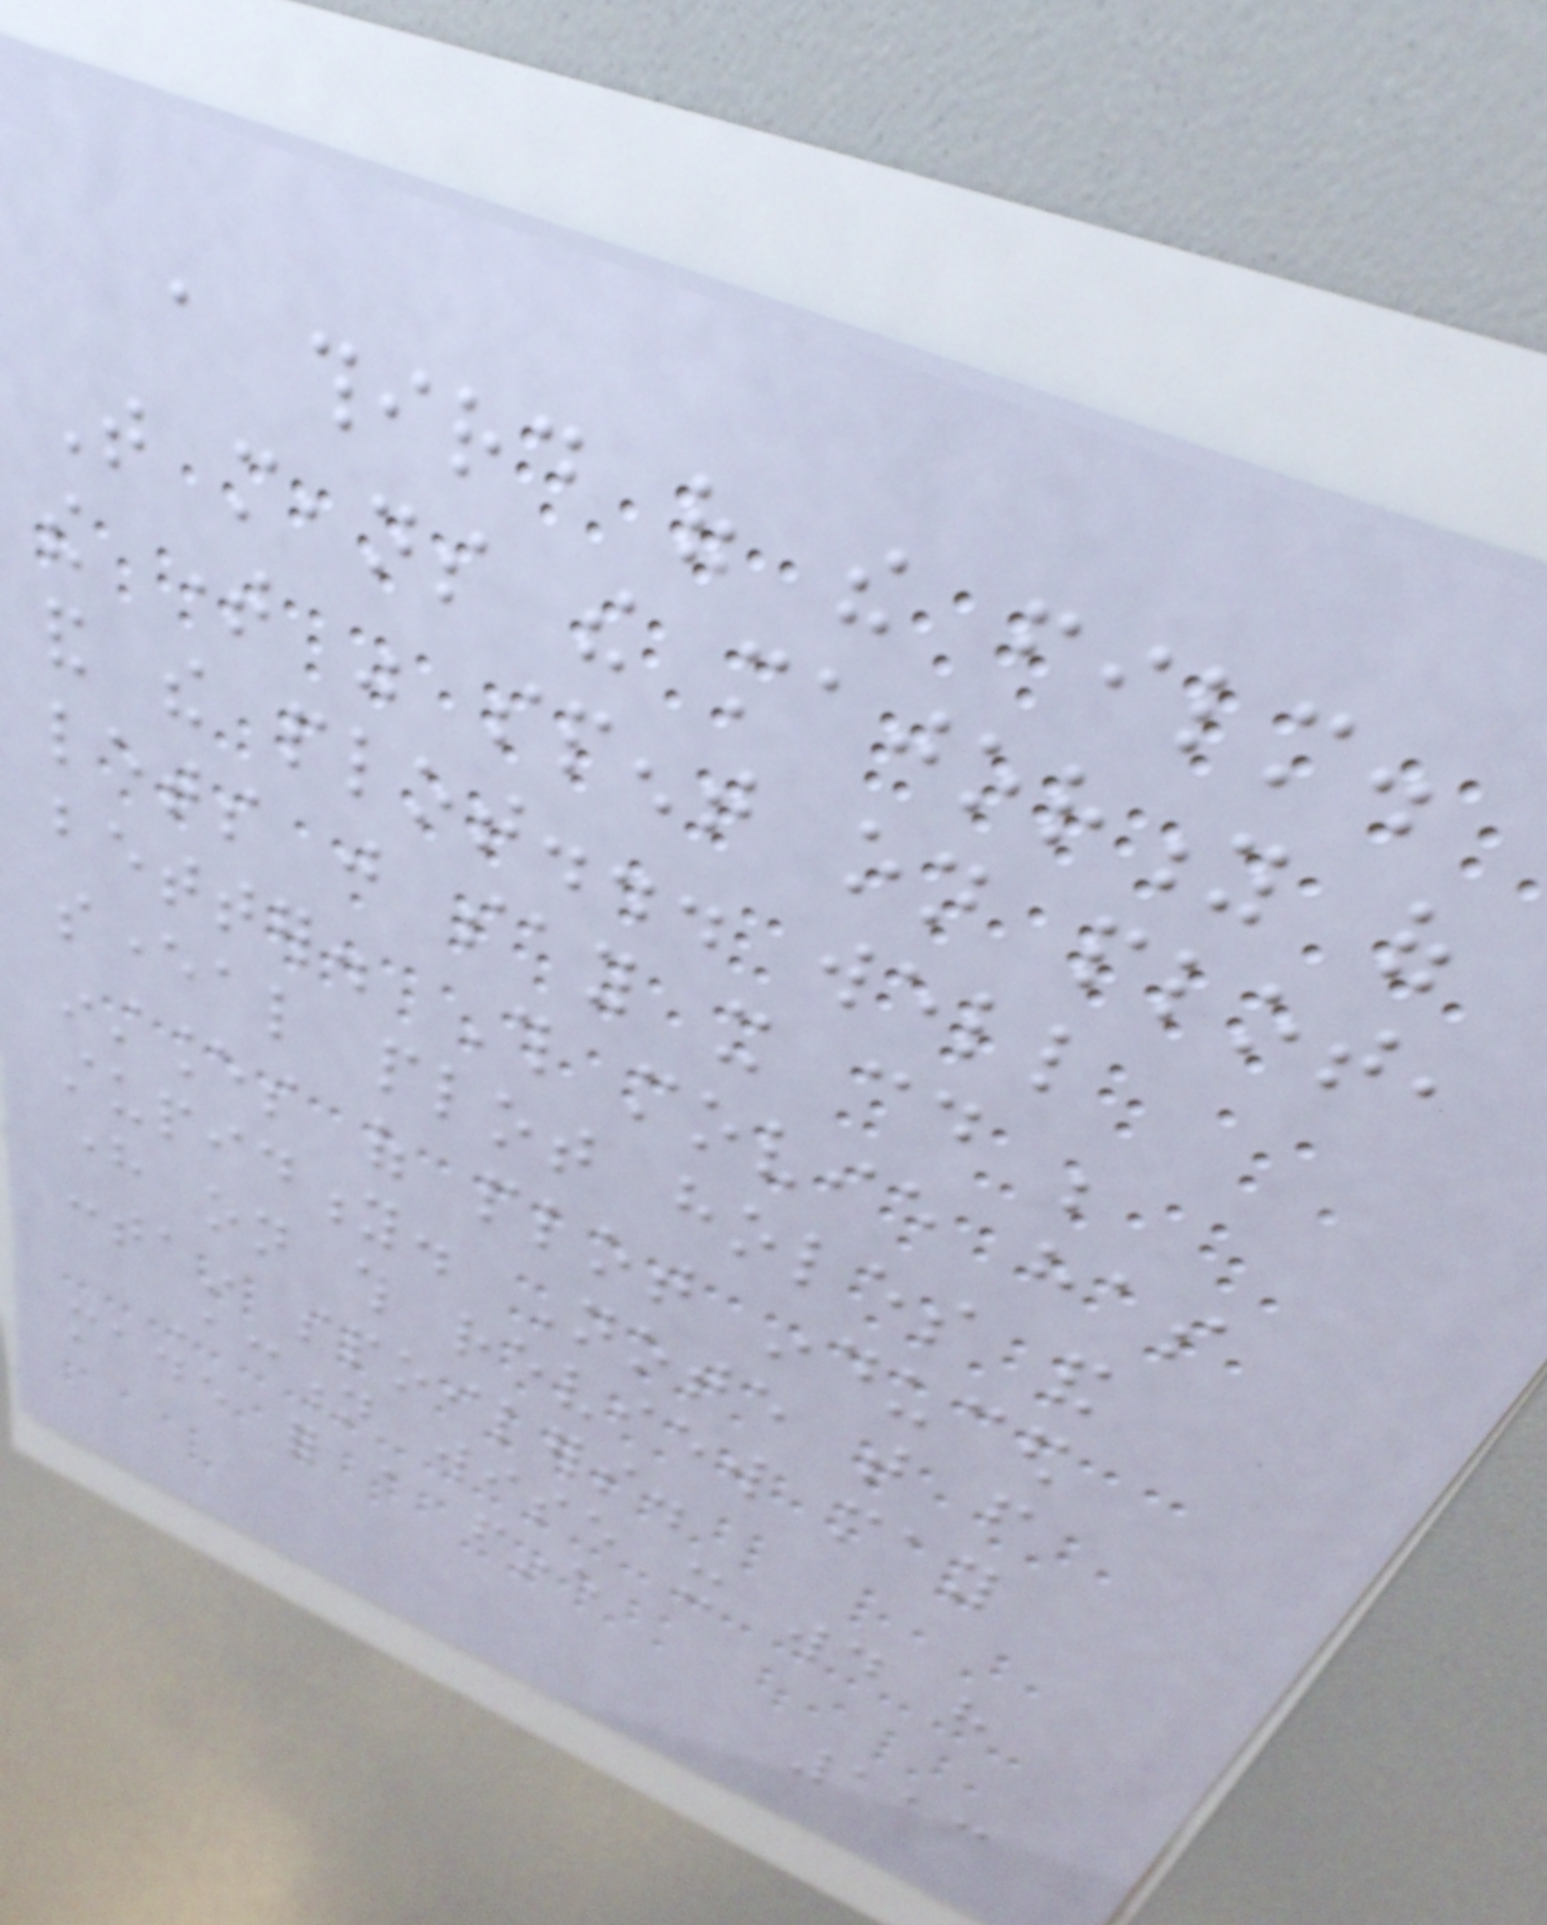a third of the film.
That means the majority of
the time was spent on plot,
and the plot... well
lets just say it could be
better. This movie has
several plot holes and
instances of plot induced
stupidity. Note that from
here on this review may
contain spoilers.
Action wise it would have
made for a fine
113
